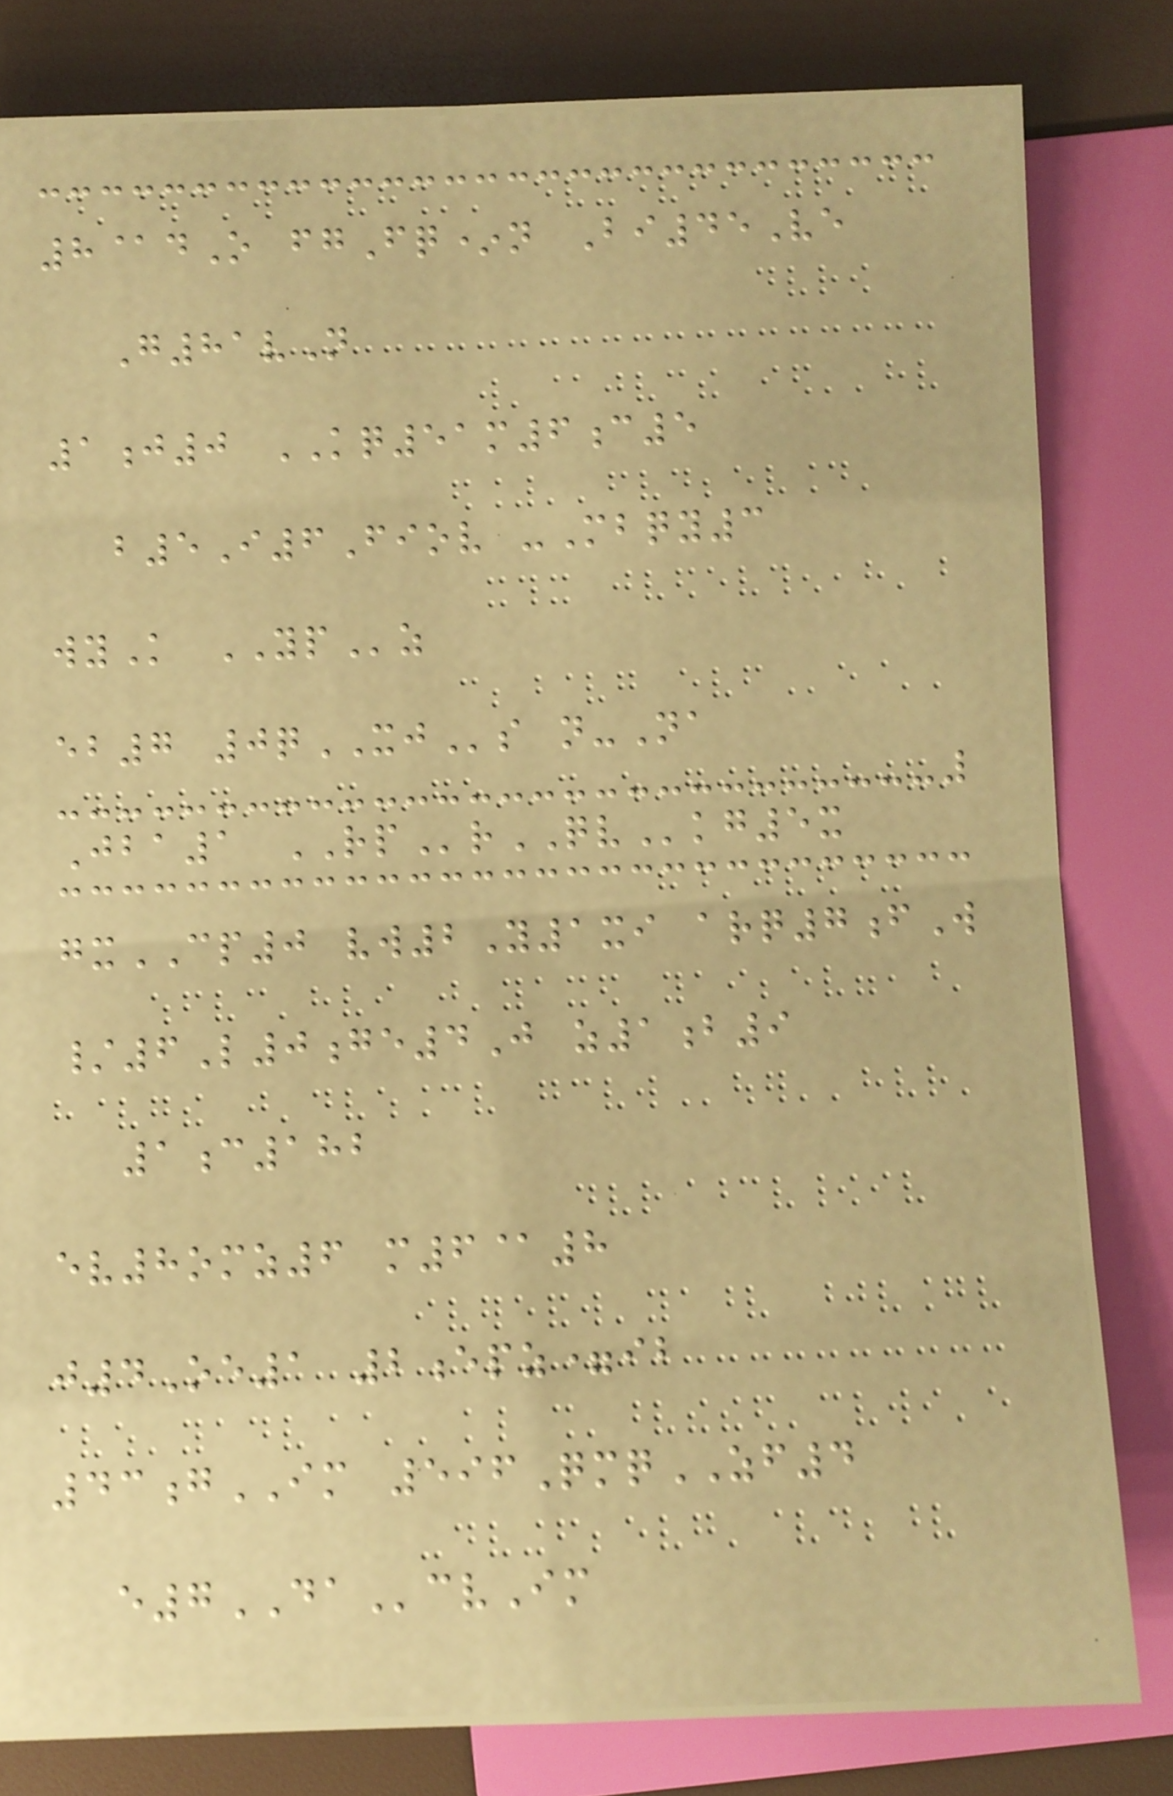8@dO fgFq*n Bi45Ve
G81vN
1j0 KQ51m6c5
b5I6Fiov -Mbqy3
wyK YPz
eb7 0qXJs n-Na
Jba1 RPrQVkg5x
gxCP0 vw2Y1xi arq7fW
/6L0ge4J z1b9
1c182
ev8omz6 m6@8
j4Oe1 2epz=ib
43gIM 596QmqZF4
e7DAcvIm
